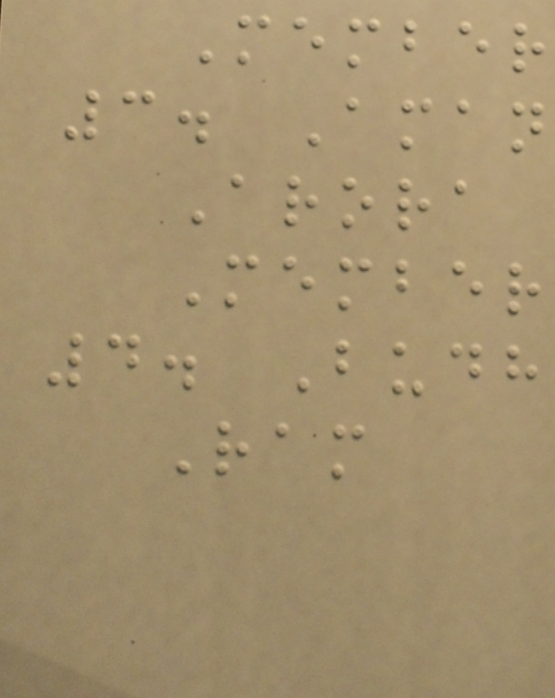Member
3. Aman
Arora
Member
4. Budh
Ram
